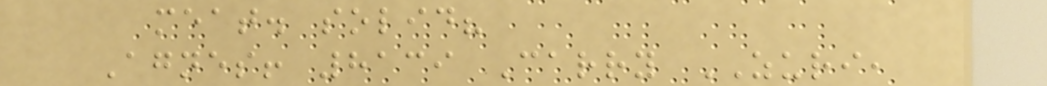meat. solid?
Agnes! 8139 Carry ZURI,
